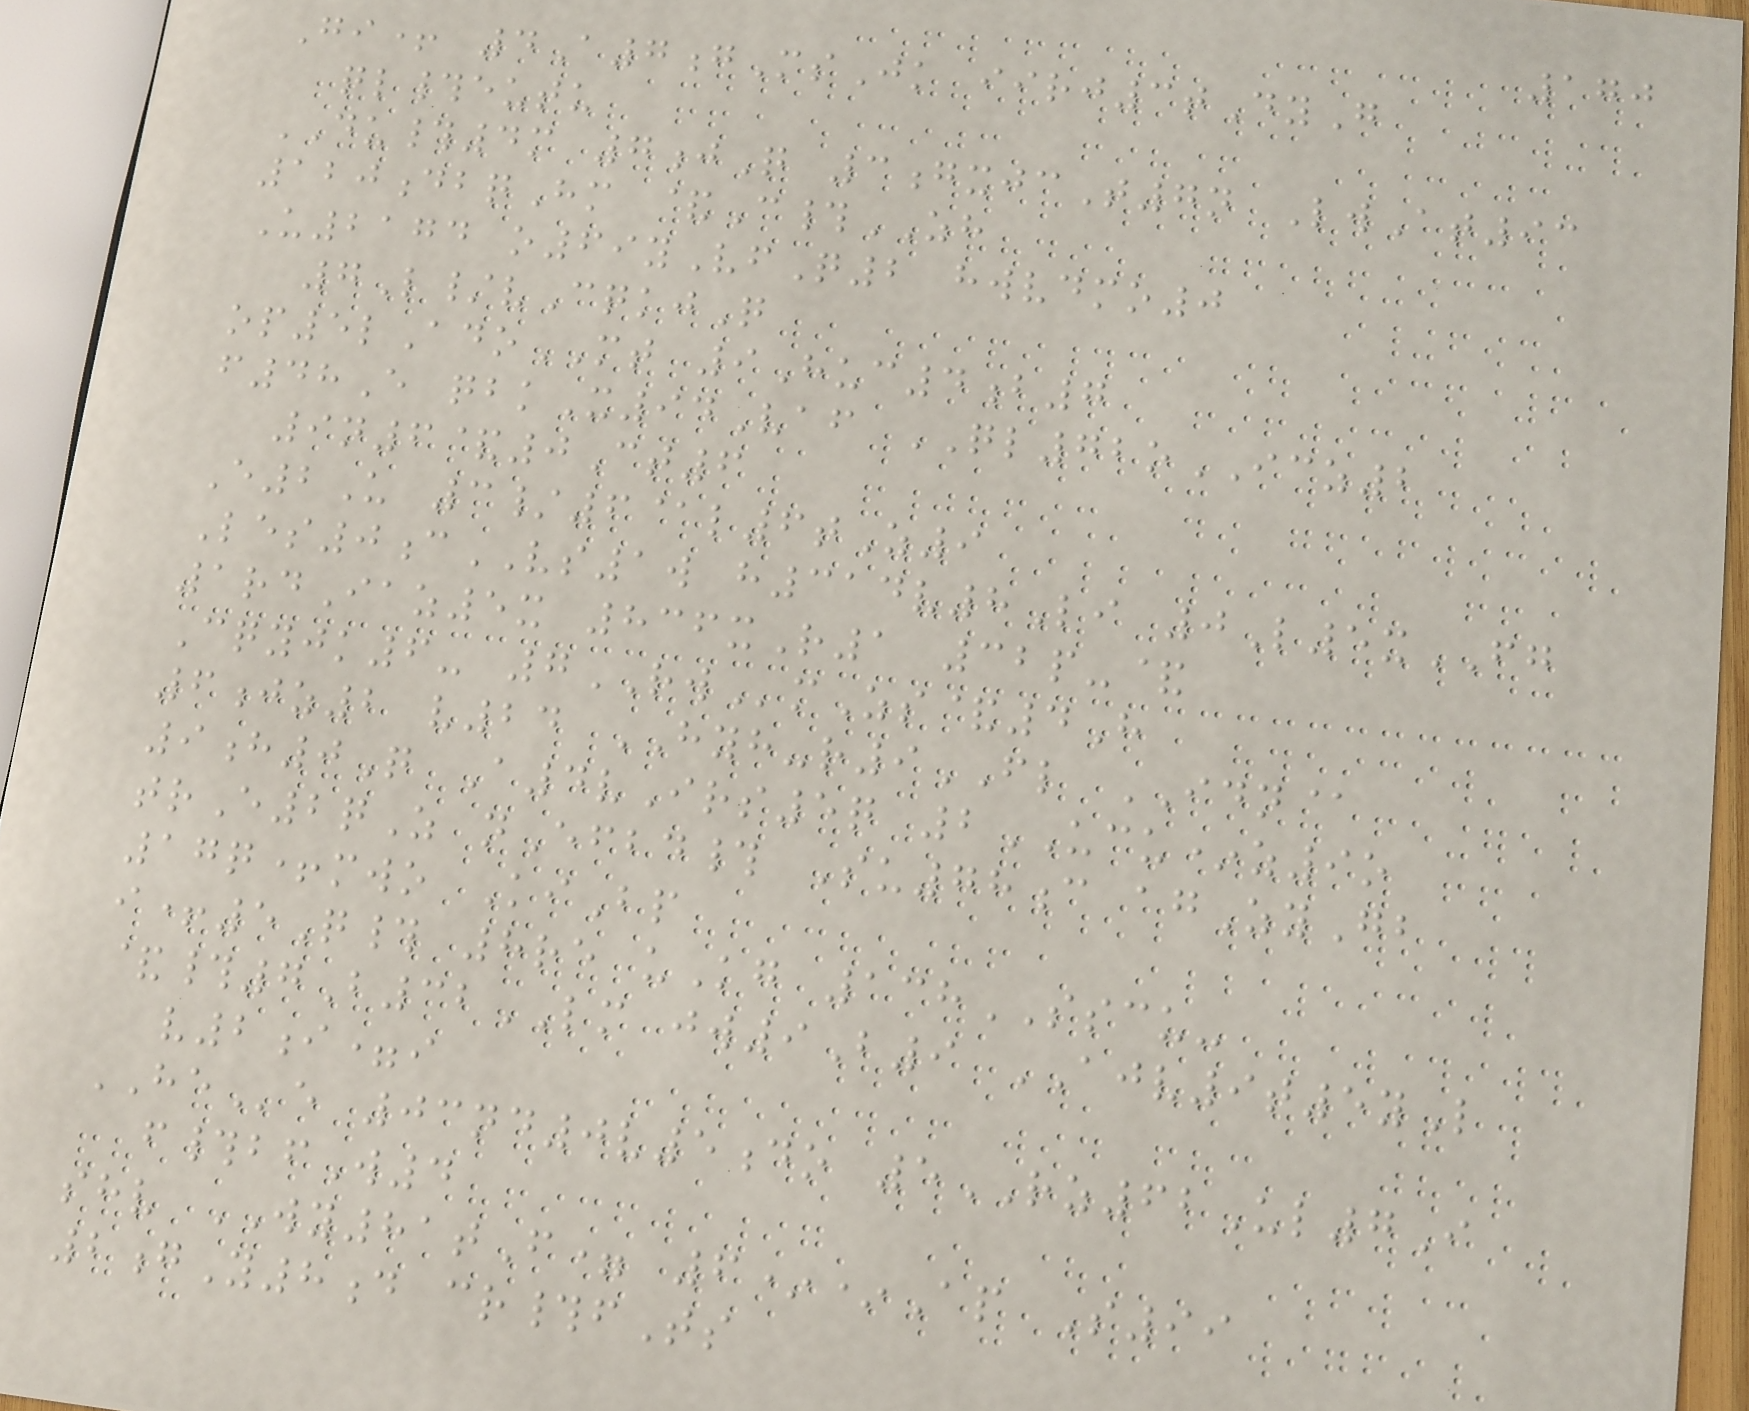170
Gi+ 4A7gMsJk iirj3tDyG
ql#eutu
DU#4m 7jQ 3gxjcT7n LwAt93
120dbqHm &C#ZH
U2174 o69yVfQ2 hwvdmo0
7L/vCqkjQ
op5lAdoMT 9Huc4b7
f48E qbkX94Vaf QL72oICZ2
9n6&0Ct6
E2U 3/6@l6tZ9
Les0cVS1w h314v8Li 0L5xFG
1rdIaz5x 836xR1 32p-&
Cqyjk6- 7RWmZs&4H
6jz2 v24 HYH-r9FL IDN@
9h0Q A4vIrs5q 2UCU*z9o
trE2qZ nEfbd# Su78c agZyGb
17q+mwo KiBp
i+5Q# 8re uKg 138SSCU-
&#7B32LM jw9B9 AJV9t5yL
v2i=i
HEe 03nd0v5do 5RZ62Ul7I
f#bfW4
shv WY81tF= 6**Ap S99
2gY8d cr#fTs
